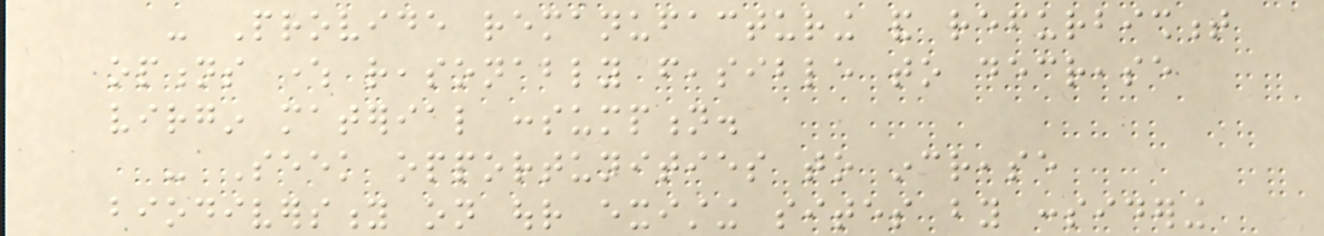- Provide remanufacturing and refurbishment
options where reasonably feasible to decrease
virgin material consumption.
- Seek opportunities to increase
biodiversity on our existing sites by considering
